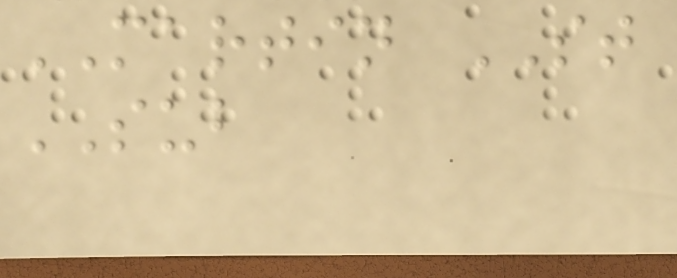MARTIN ST
SUB
